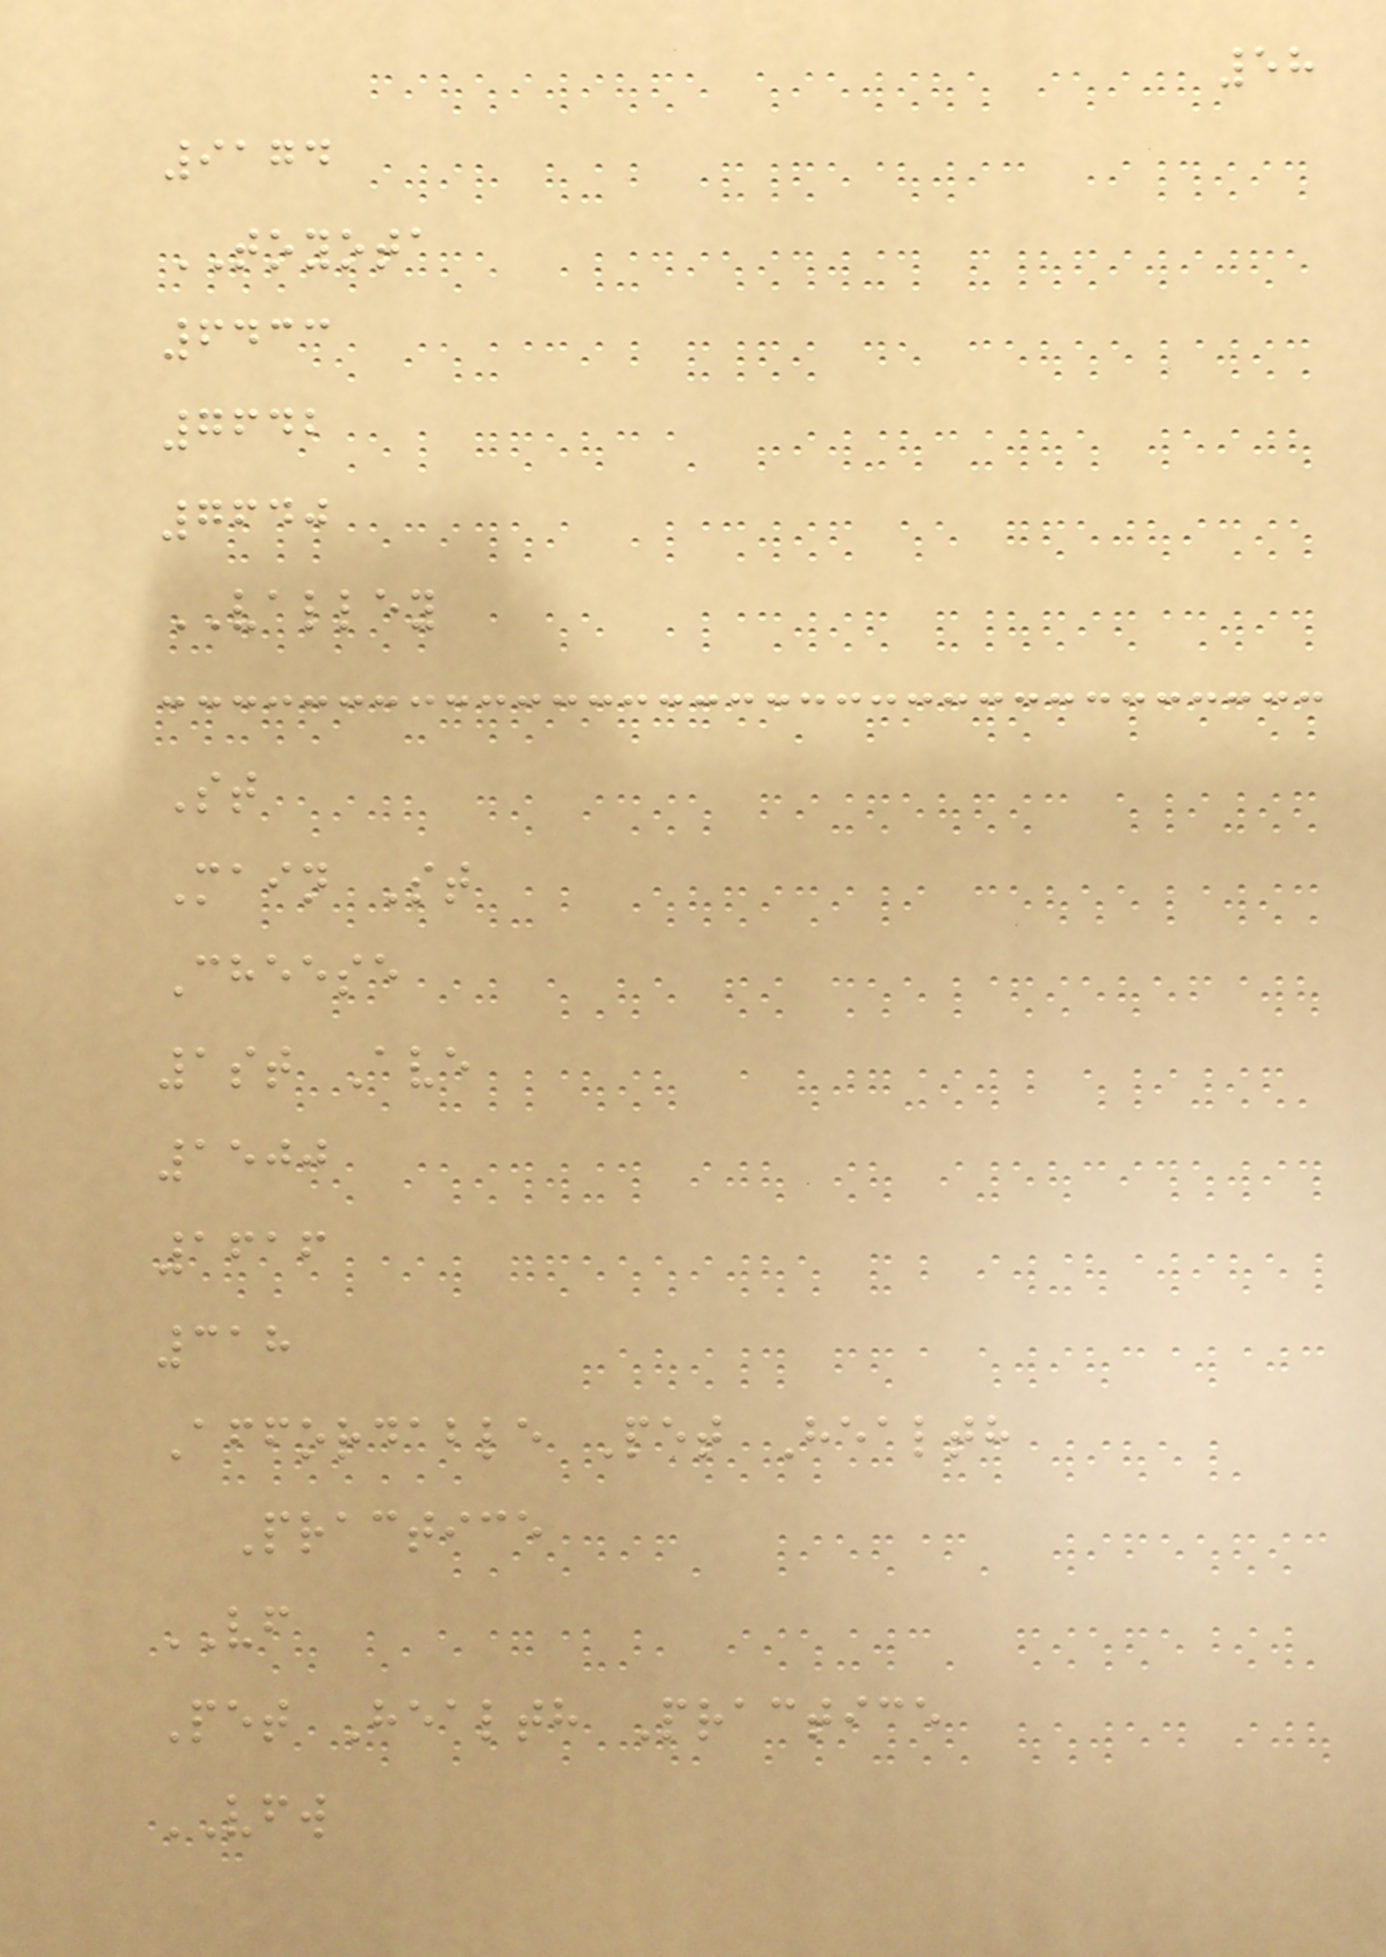58
9174
TOYOTA
6433
7642
7640
VALLEY
St
Main St
Cheese
1st Ave
1500
1616
318
Affordable Pet Health
Practice
VF
Pet Health Practice
VFW
